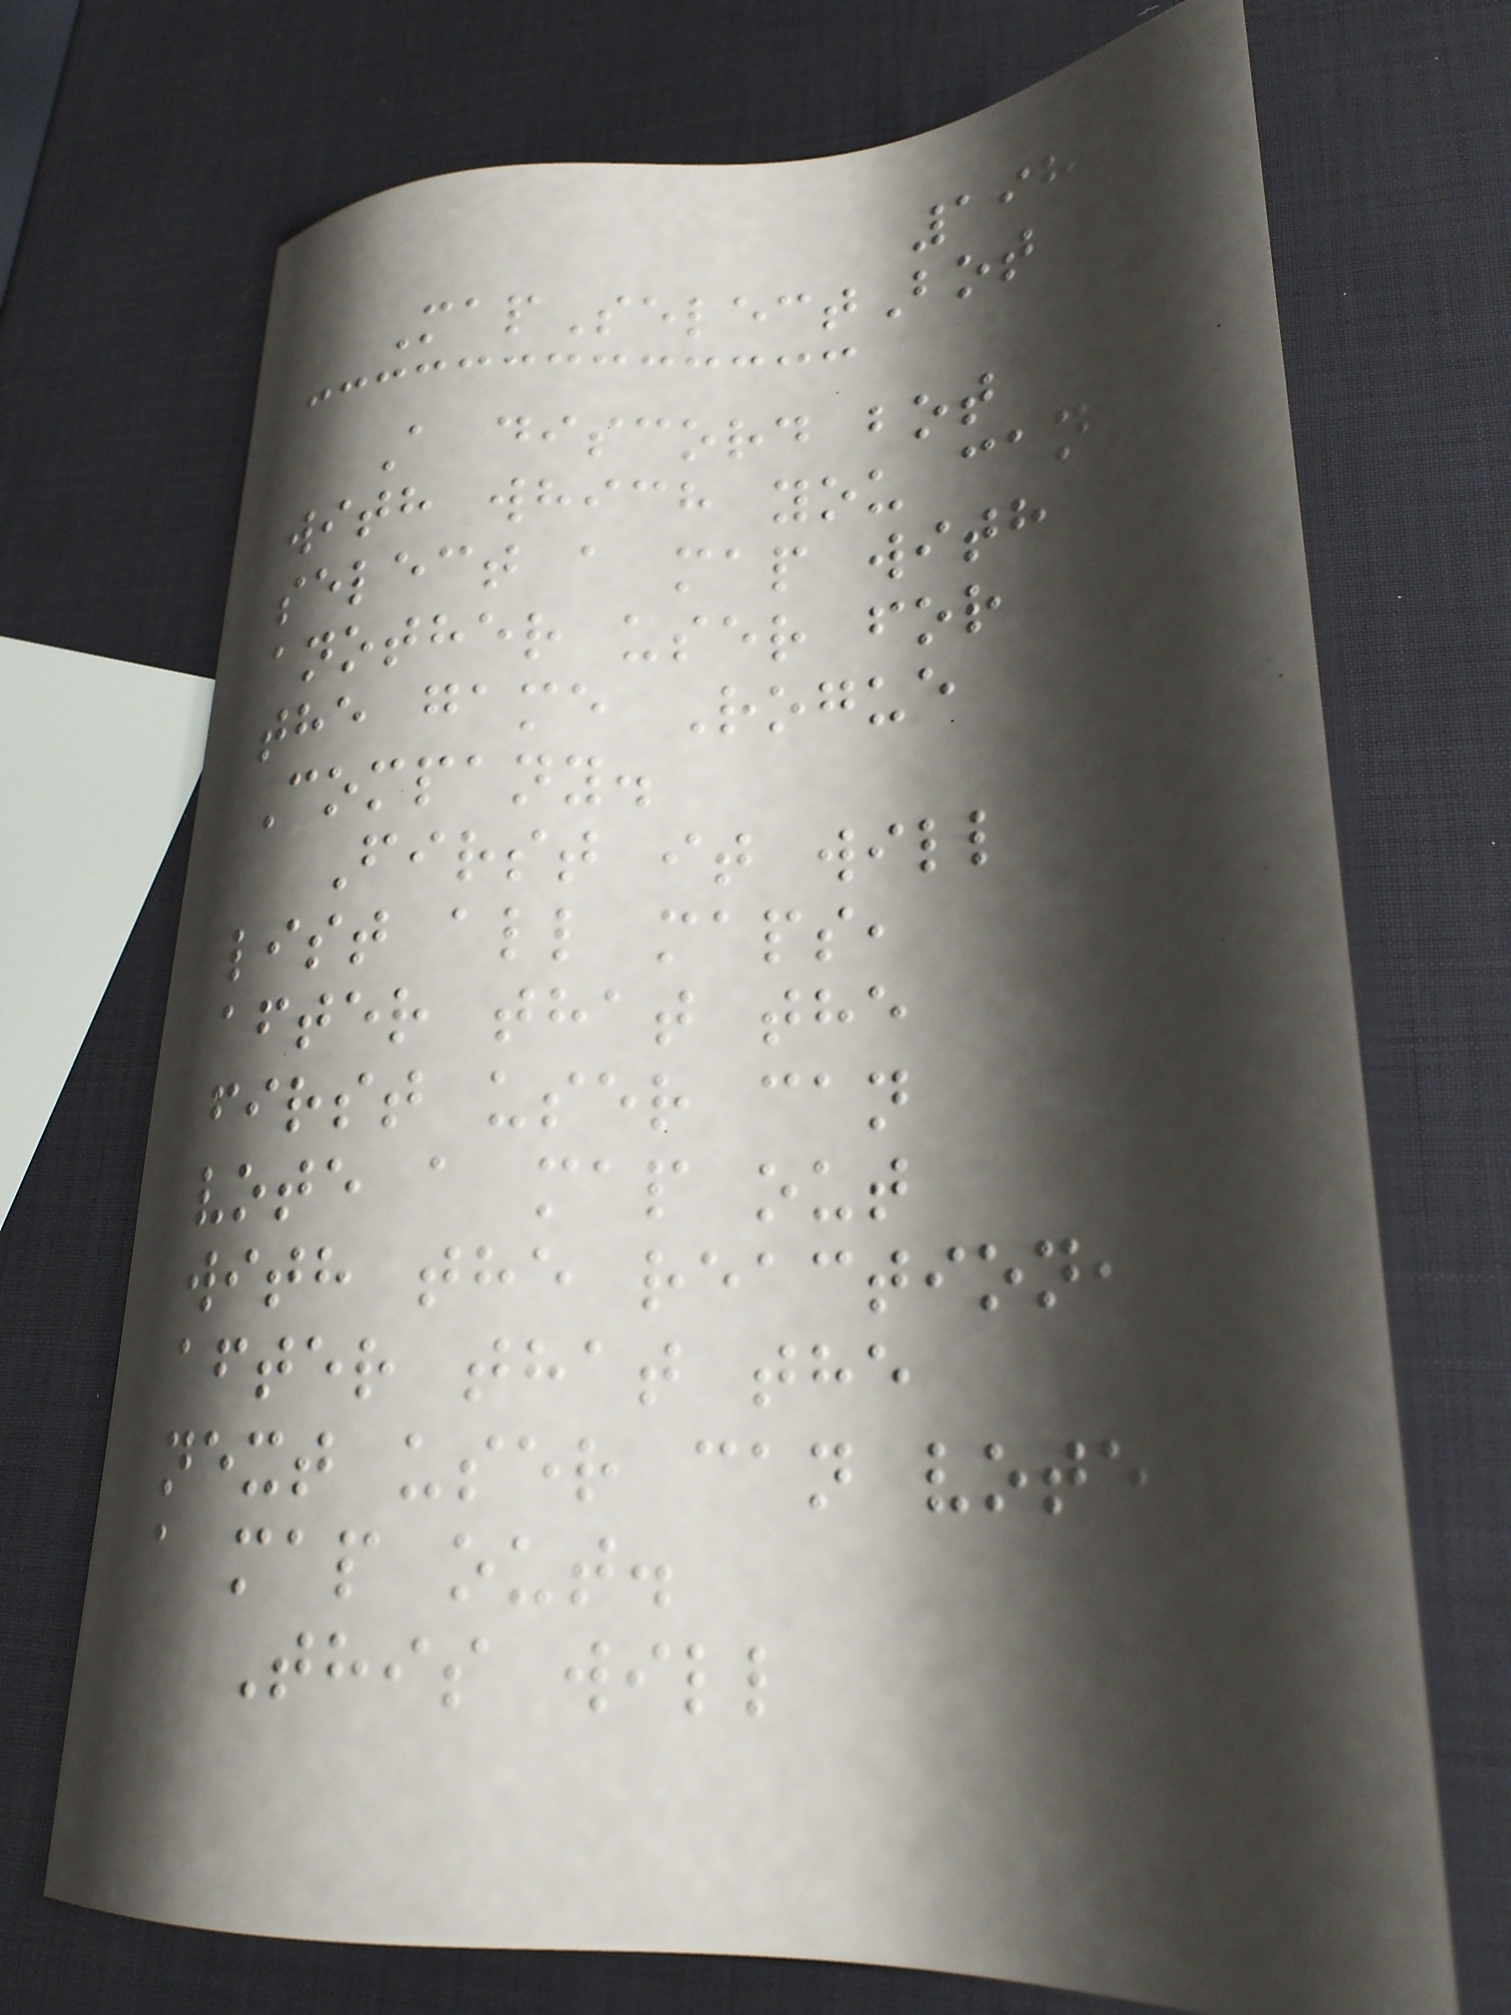198
MapSelectBot
A discord bot
with which you can
select a map with
another user for
the game Rogue
Company.
First it will
list all maps,
after that the
first user can
vote a map out
with the reaction,
after that the
next user can vote
a map out.
This will
